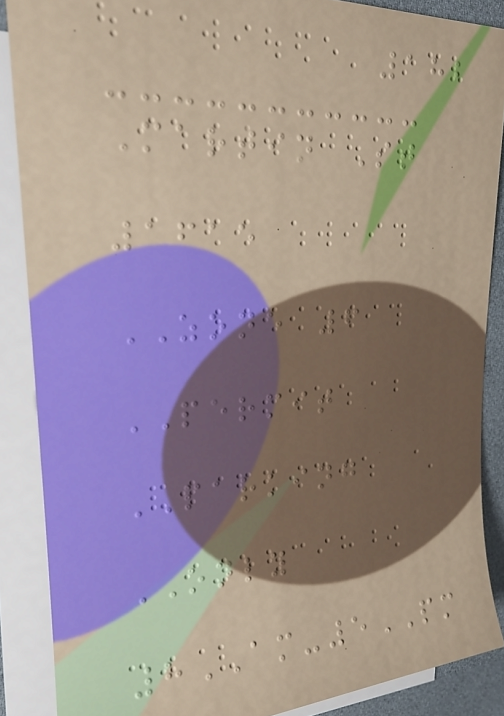182
Martin St
1615
ZONE 6
PERMIT
PARKING
ONLY
8AM-5PM
